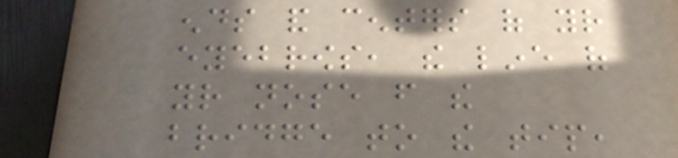ends and centers of your
eyebrows, the line of
your nose from the
bridge to the tip,
